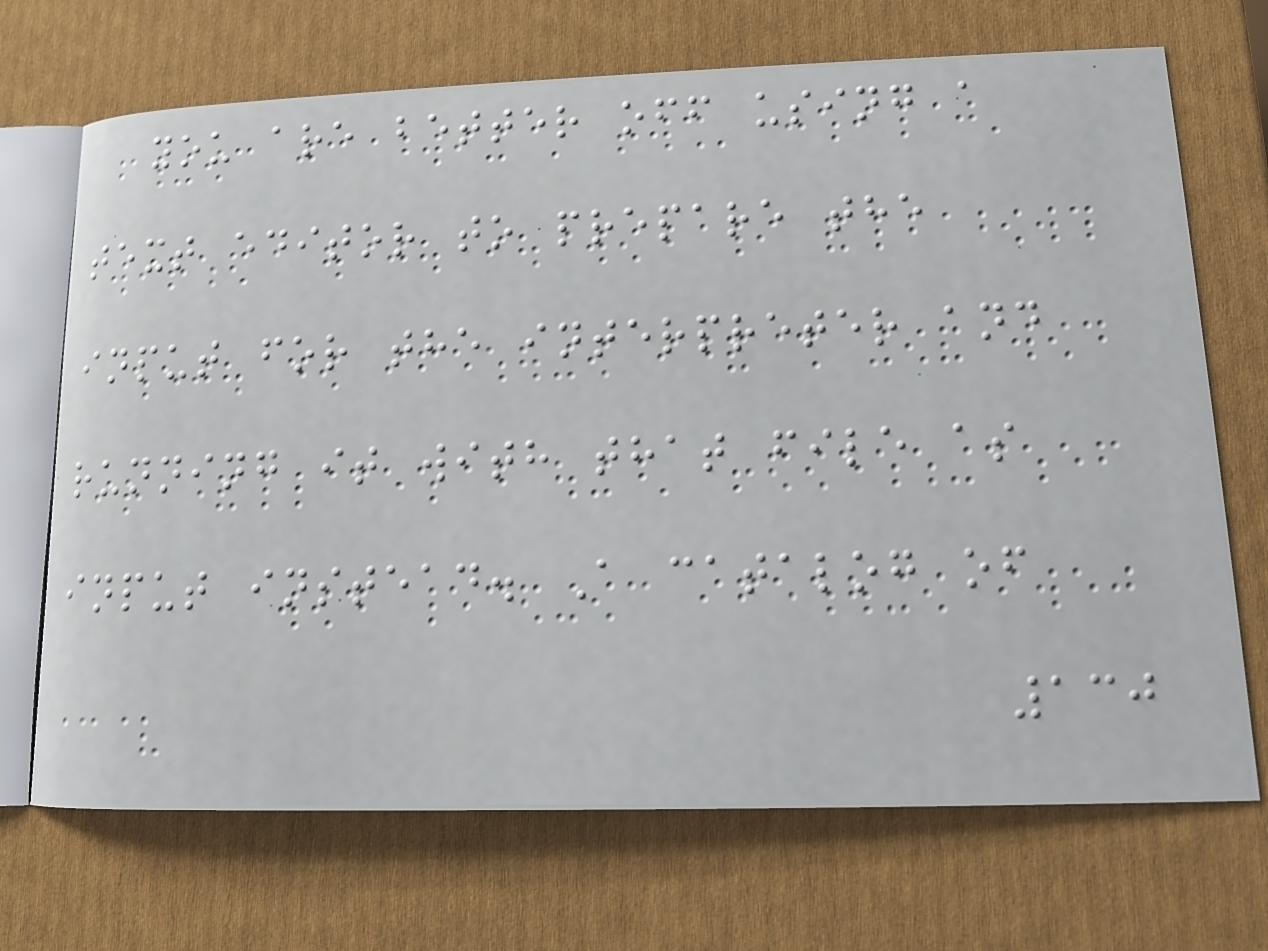you are better off using a
text editor to prepare the
input for the interpreter and
running it with that file as
input instead. A catalog of
130
